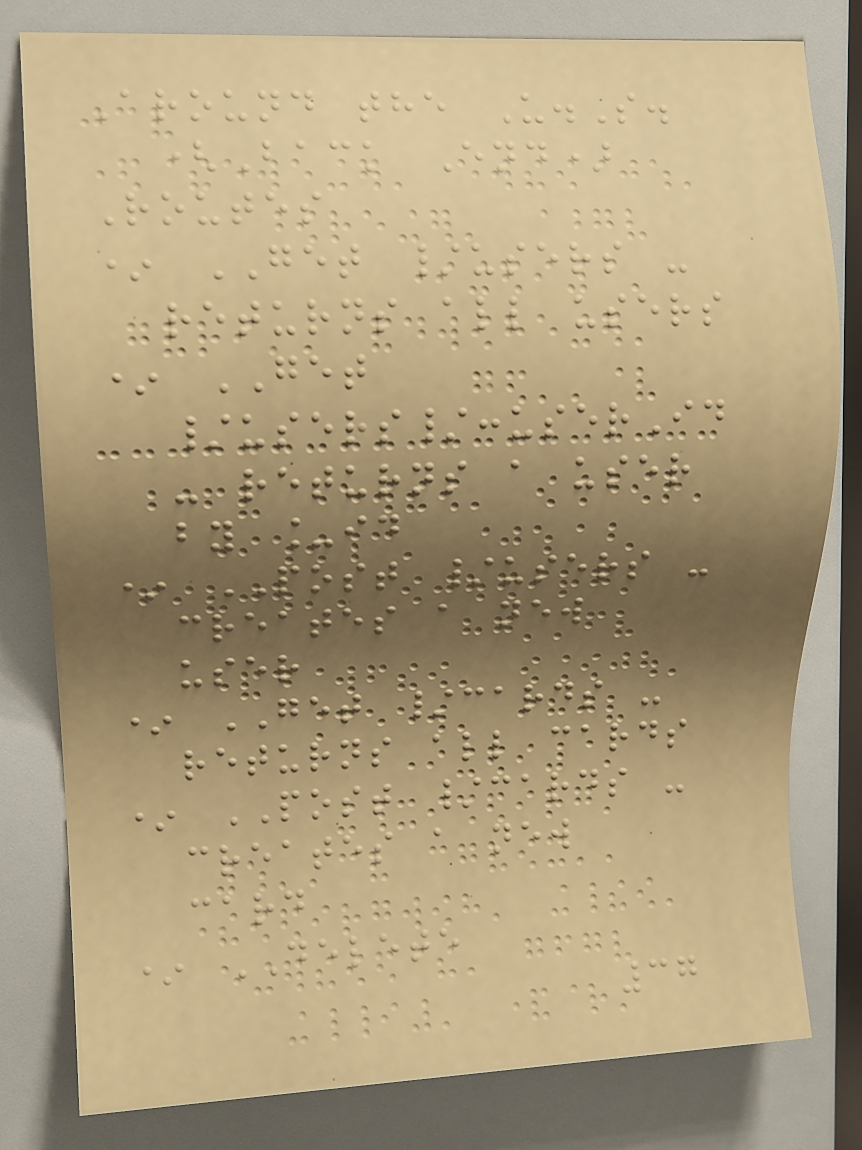Around the U.S.
(Back End)
Routes
* GET /users -
returns all users
* GET
/users/:userId
- returns a user
by _id
* POST /users -
creates a new
user
* GET /cards -
returns all cards
* POST /cards -
creates a new
card
* DELETE
37
